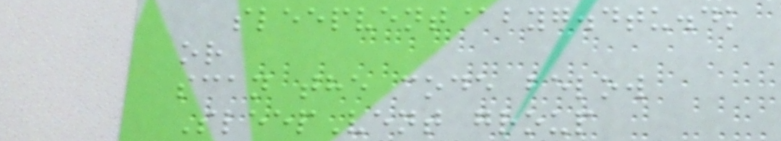sleepvent@byg.dtu.dk
or
scan the code below
SleepVent group
